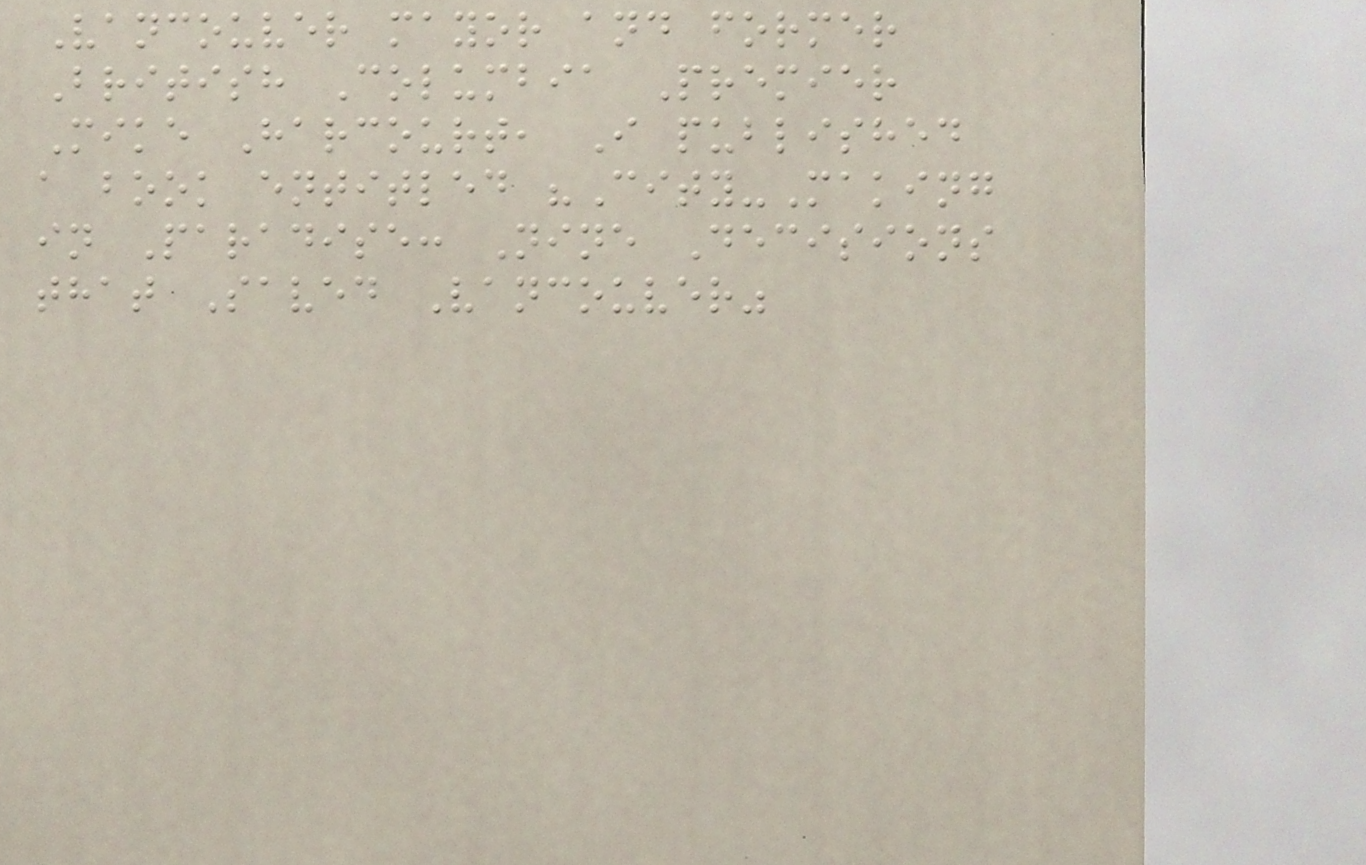Vancouver mayor and former
British Columbia Premier
Mike Harcourt, I published
a book entitled "City-Making
in Paradise: Nine Decisions
that Saved Vancouver"
